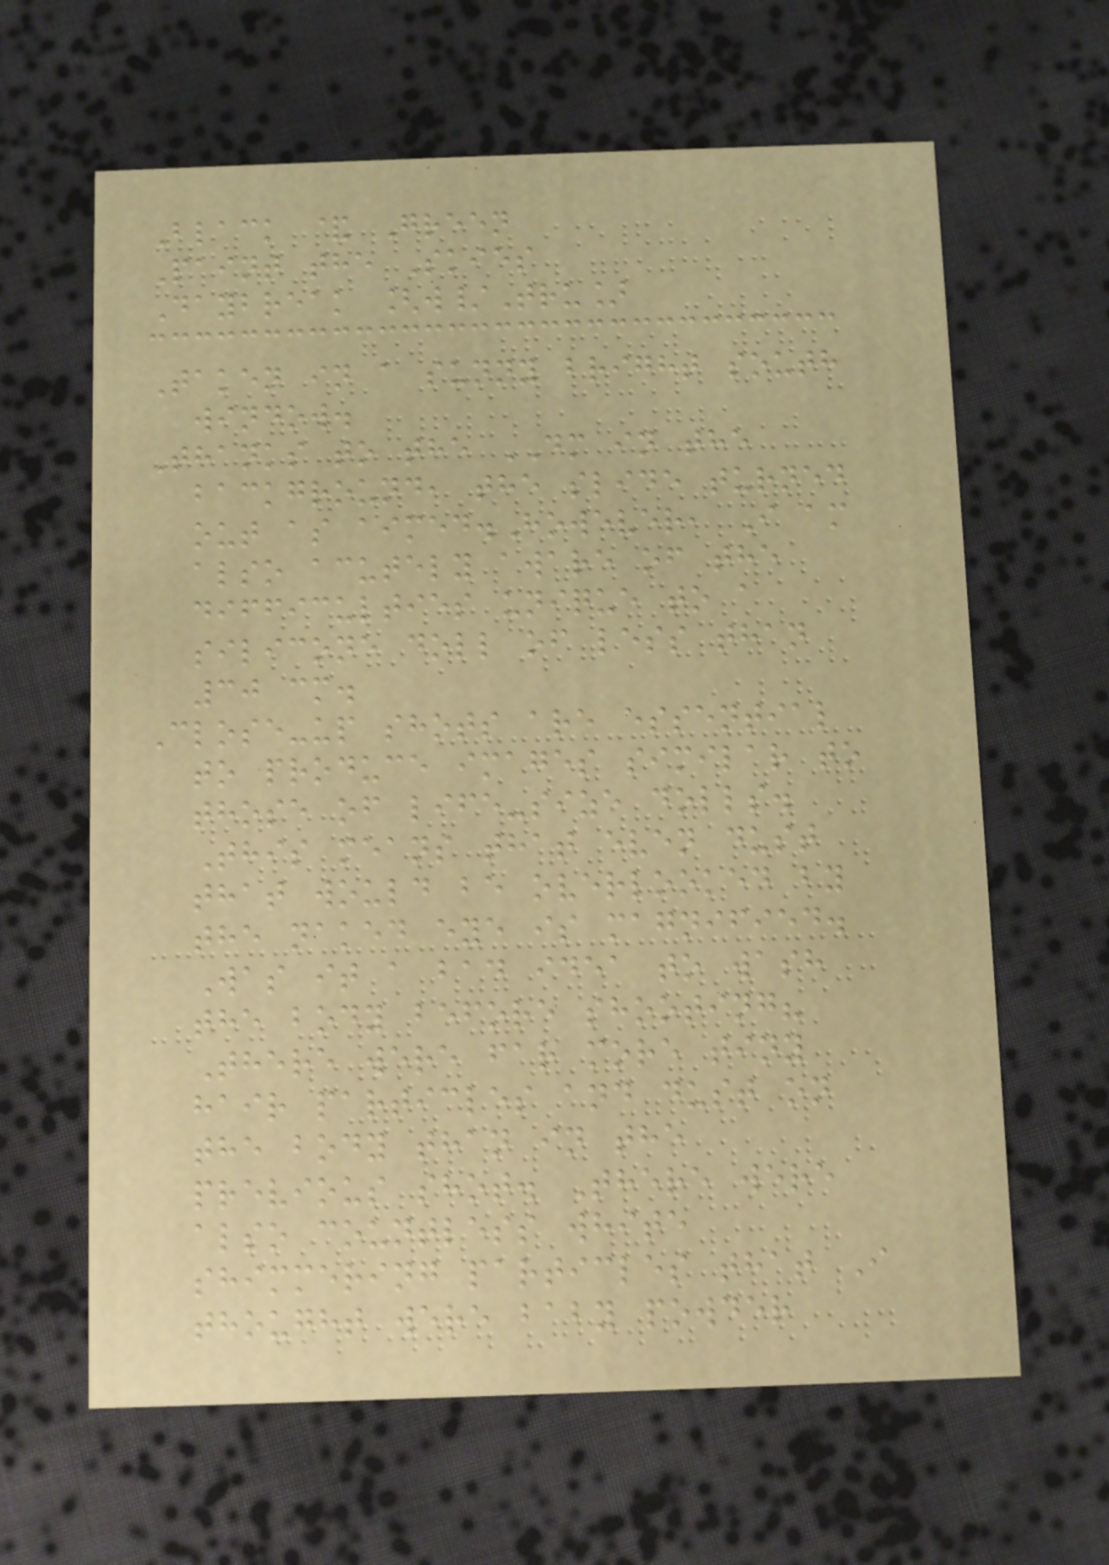Black & Green
Paint the Skies
Daybreak [w/Tru]
Taken in a sunny bright south
window.
Thanks to the DM in the
background, the slide turned
out as aimed.However, I am
also acutely aware of the
difficulties unique to a
silicone doll of less than
30 cm.
Close-up shots are essential
to produce images similar to
those of life-size dolls.
This means that even dust
that would be overlooked by
the naked eye is magnified.
Was it a bad idea to wash
the body before shooting?
There were far more tiny
hair particles and dust on
the body than in the
previous shot. There were
also countless white
shimmering particles that I
thought were baby powder
